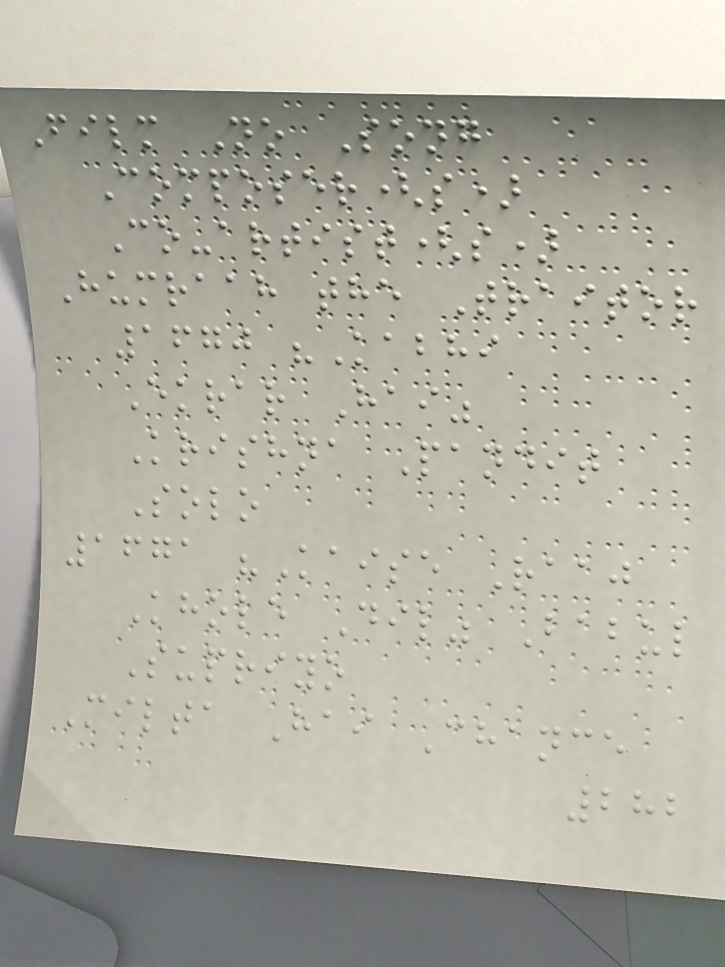Film No Song
Composer(s)
Co-artist(s)
Humraah the Traitor
1670 "Kabhi
Ekrar Hai"
Krishna Pandit
Solo
1671 "Kaise Raaj
Khole Dil" Babul
Supriyo
Milta Hai Chance
282
